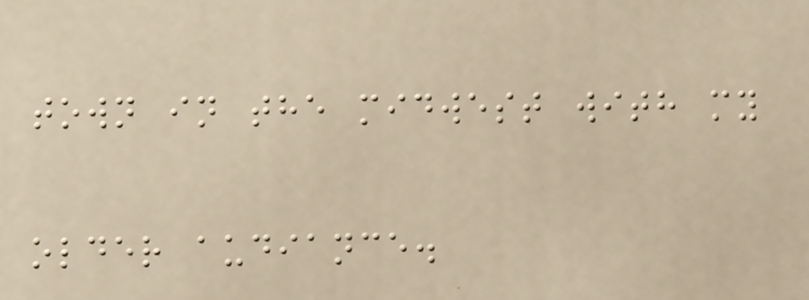town in the midwest with my
older audiance.
